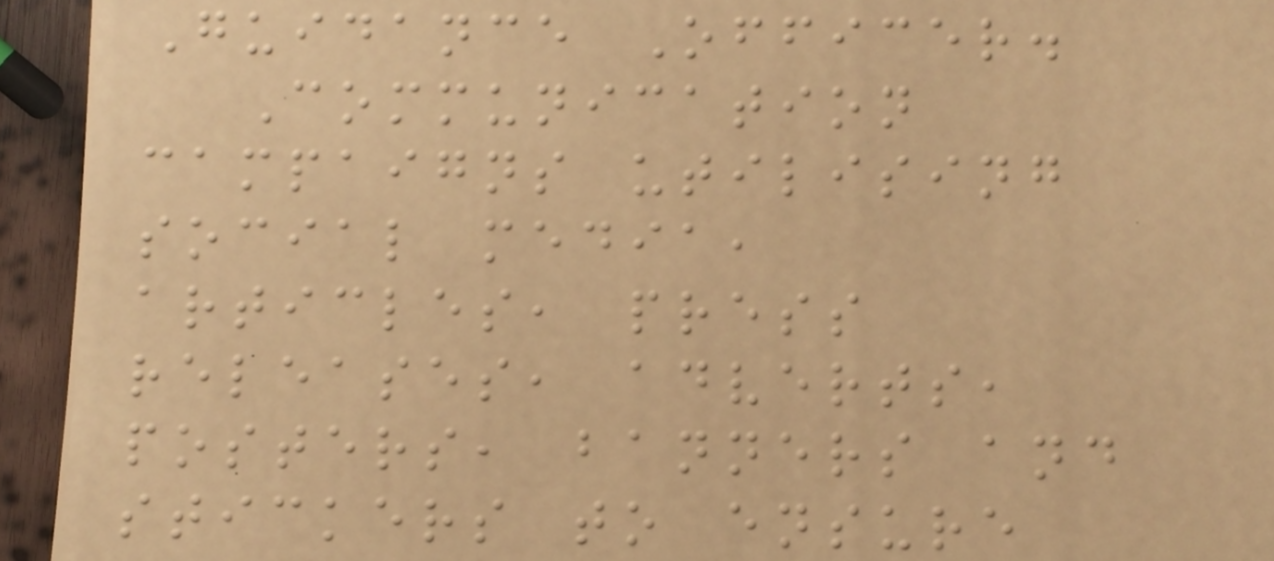Guidance Officer.
Communication
campaigns utilising
social media,
articles, press
releases, adverts,
posters, banners and
stickers to ensure
